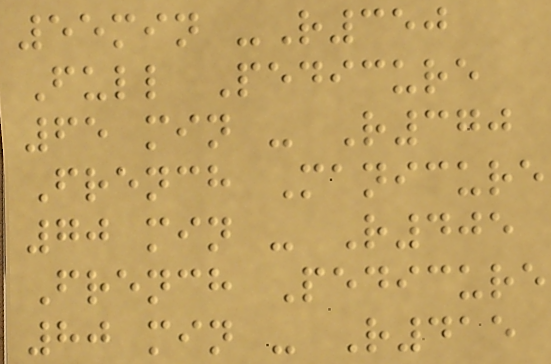55min -R350
Full Pedicure
65 min - R370
French Manicure
70 min - R405
French Pedicure
80 min - R415
